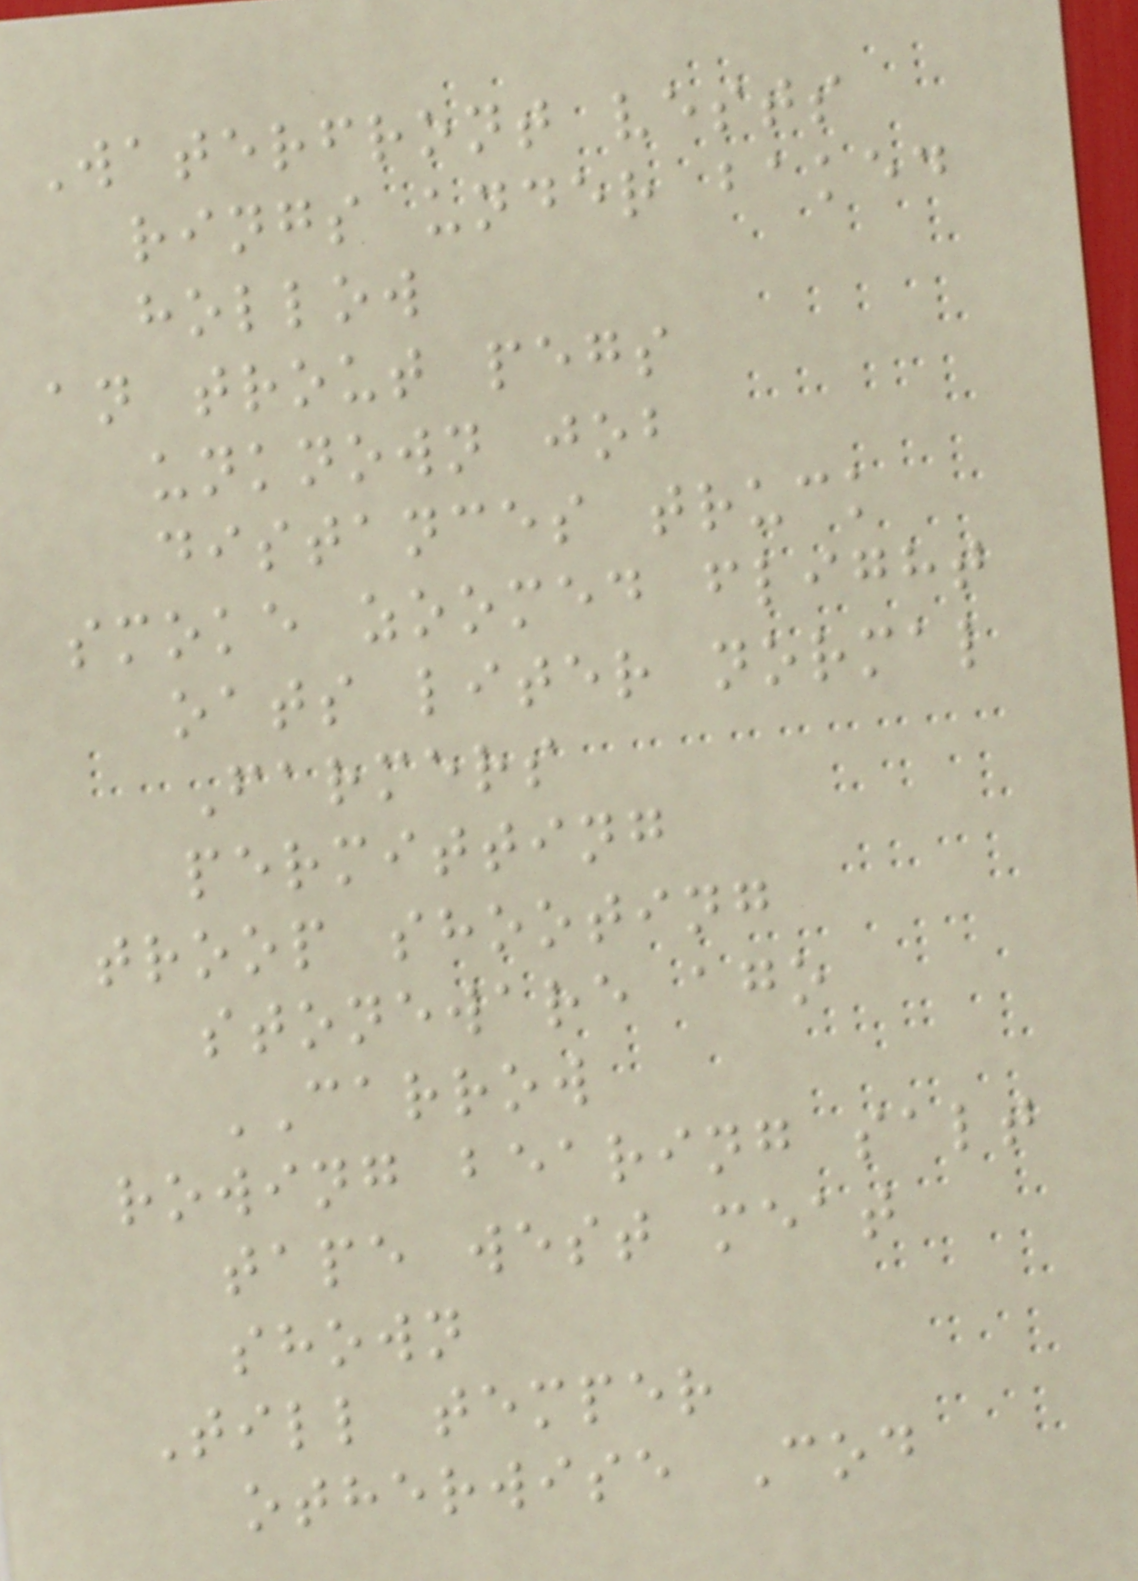Waterfront vests
rings under baked
hollow
an trout pegs
unknown job
distances truck
smoke zoomed flight
oats liter normal
Farmers
permitting
troop shooting
stoneware ago
CARROW
rowing bearing salt
tape west meat
shown
Till temper
otherwise Cod
